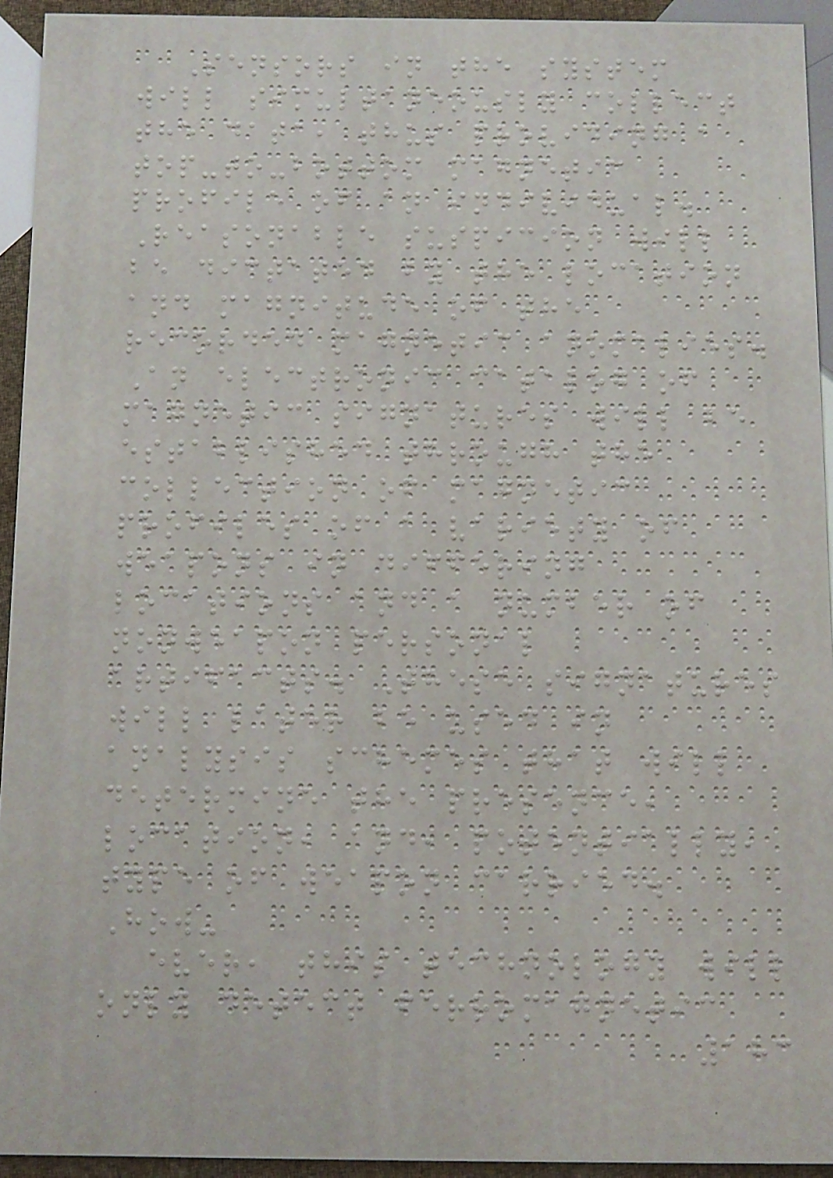Sensors in the system
will simultaneously collect
the data, thus providing a
top-to-bottom magnetic
profile of an individual.
Reasonable suspicion will
be dictated by the location
and magnitude of the
recorded magnetic anomalies.
An electronic catalog of
magnetic signatures will be
established through the
collection of magnetic
profiles of a variety of
weapons in differing
locations and a number of
nonweapon personal
artifacts. These signatures
will later be used in
analysis schemes that will
determine the presence,
location, and, potentially,
type of weapon carried.
How-
ever, this technology will
only detect ferromagnetic
183
